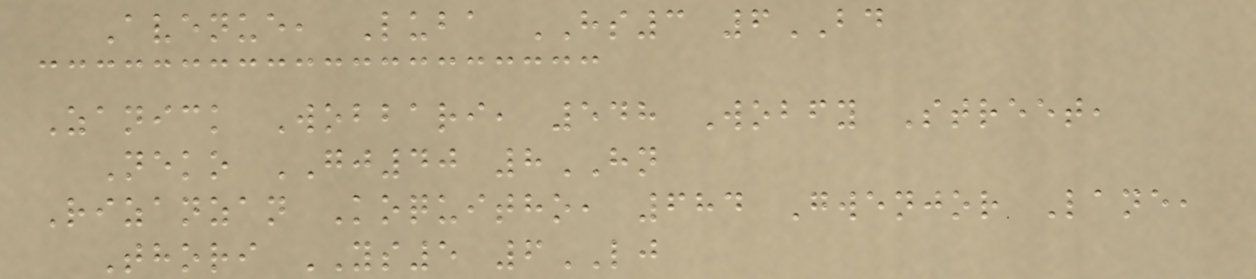Avenue, Luba HS3 6BD
Zanick Wobbari, 548 Wobfy Street,
Neko GJ40 8HN
Rizanzan Koquitho, 684 Gwenjor Lane,
Thori YS5 6LJ
